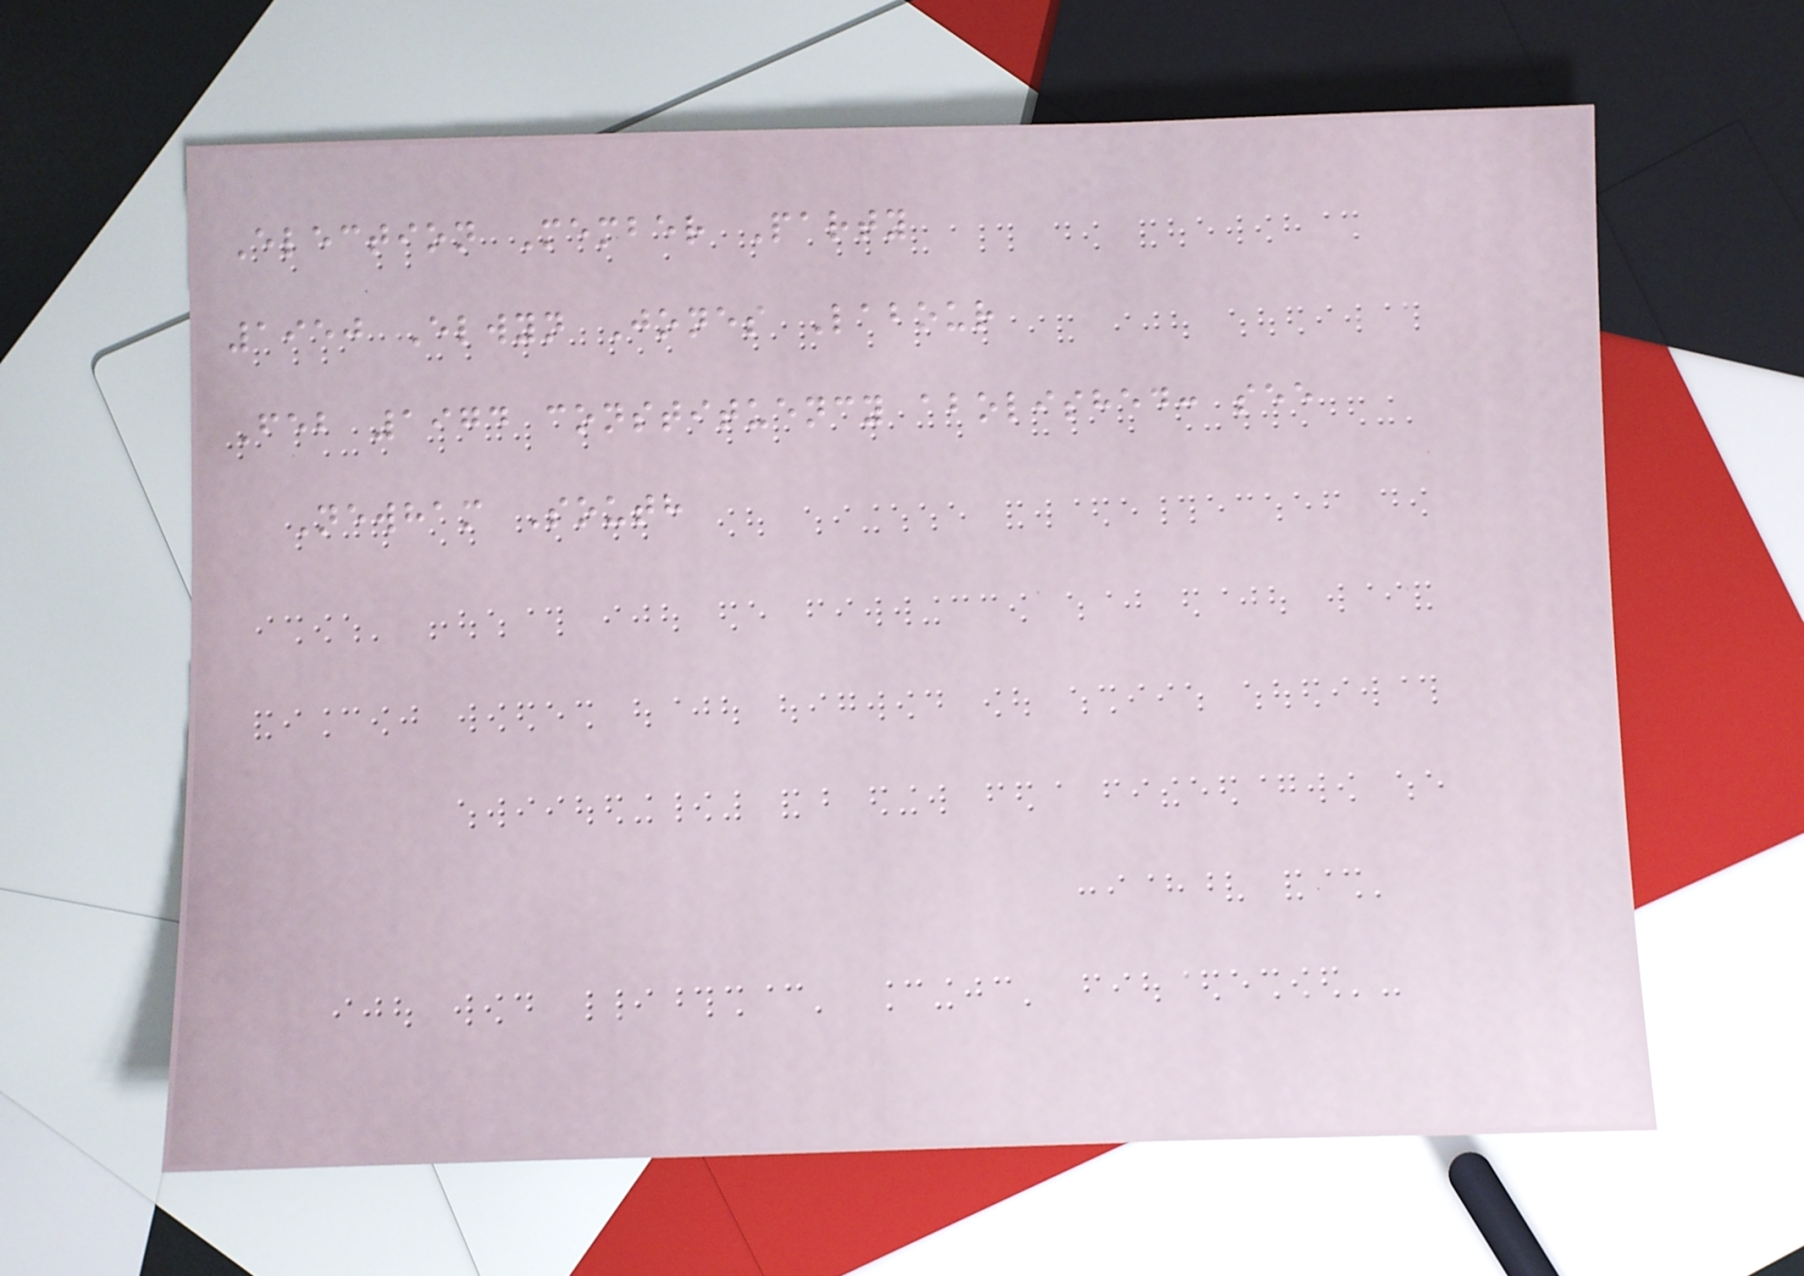Election Member Party
1950 Elwyn Jones Labour
Feb 1974 constituency abolished: see
Newham South
